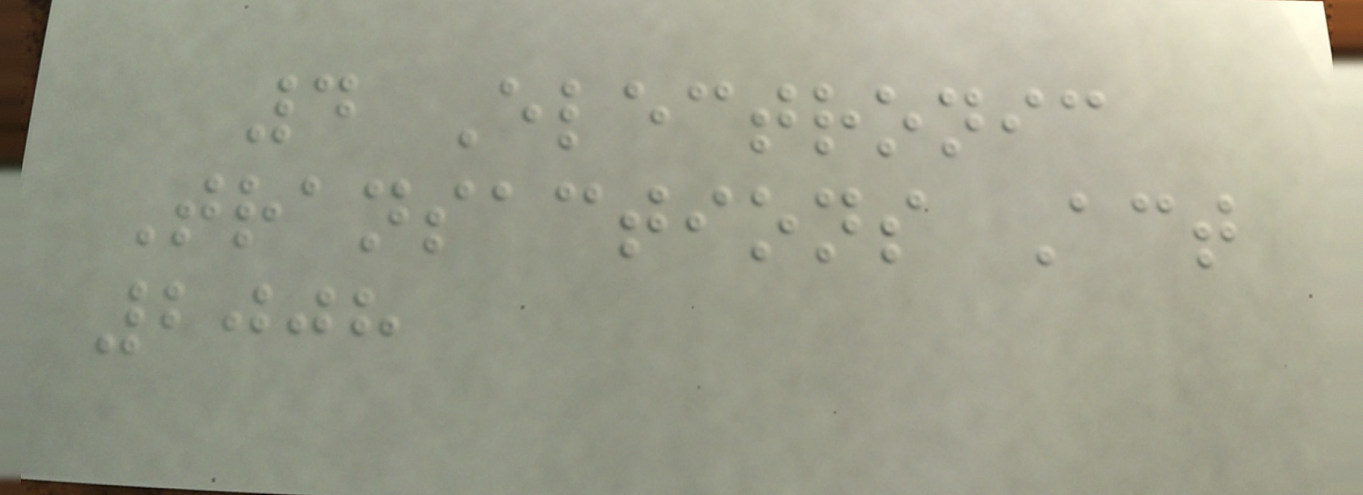4 Electronic
Transactions Act
2008
